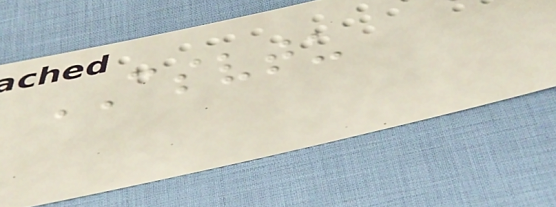CSVTU
